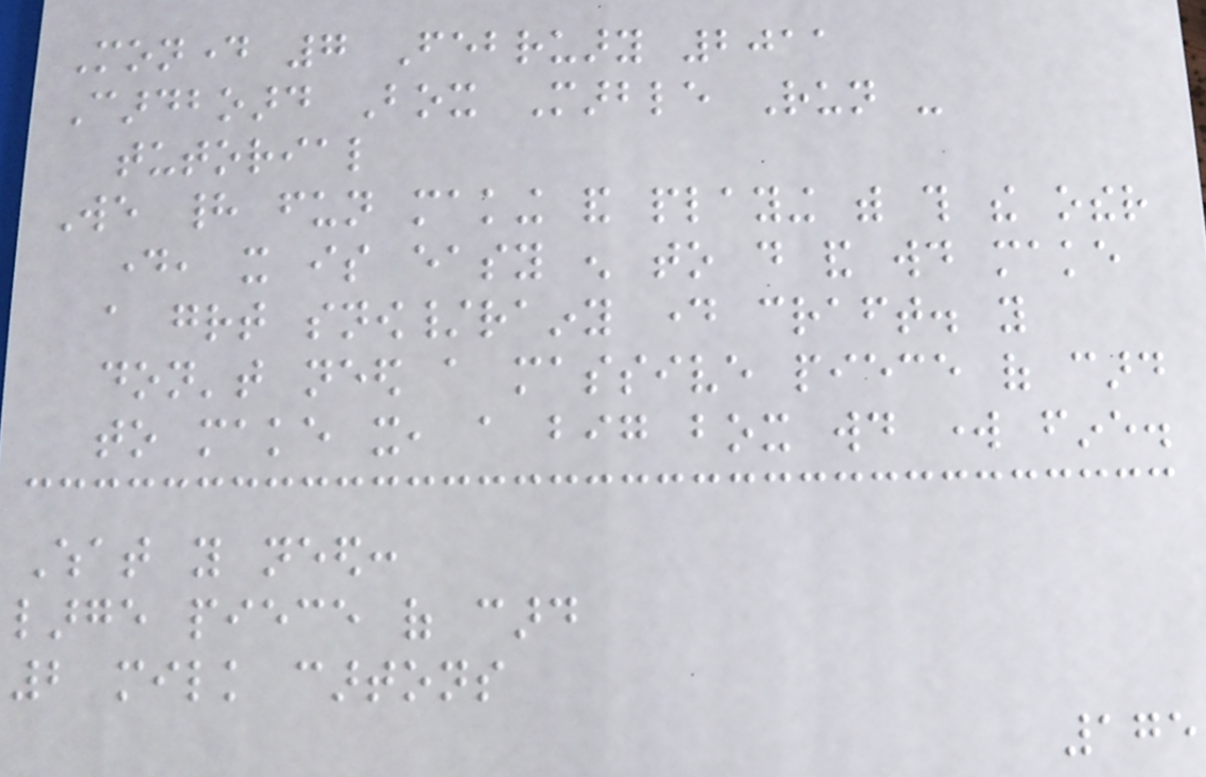Monday 7 February 2011
Cardboard Box Marble Run -
tutorial
We had fun making and playing with this the other
day, it is easy enough to do and would make
a great snow/rainy day craft. you
don't need a massive piece of card
to make it, a big box would work fine.
What you need:
large piece of card
2 milk cartons
175
